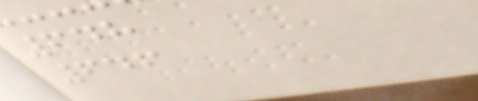648
646
